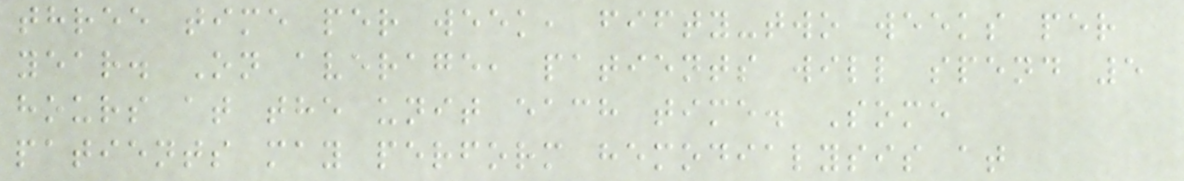three time per week, fifty-two weeks per
year. On average, patients will spend 5
hours at the unit each time. Some
patients may perform hemodialysis at
